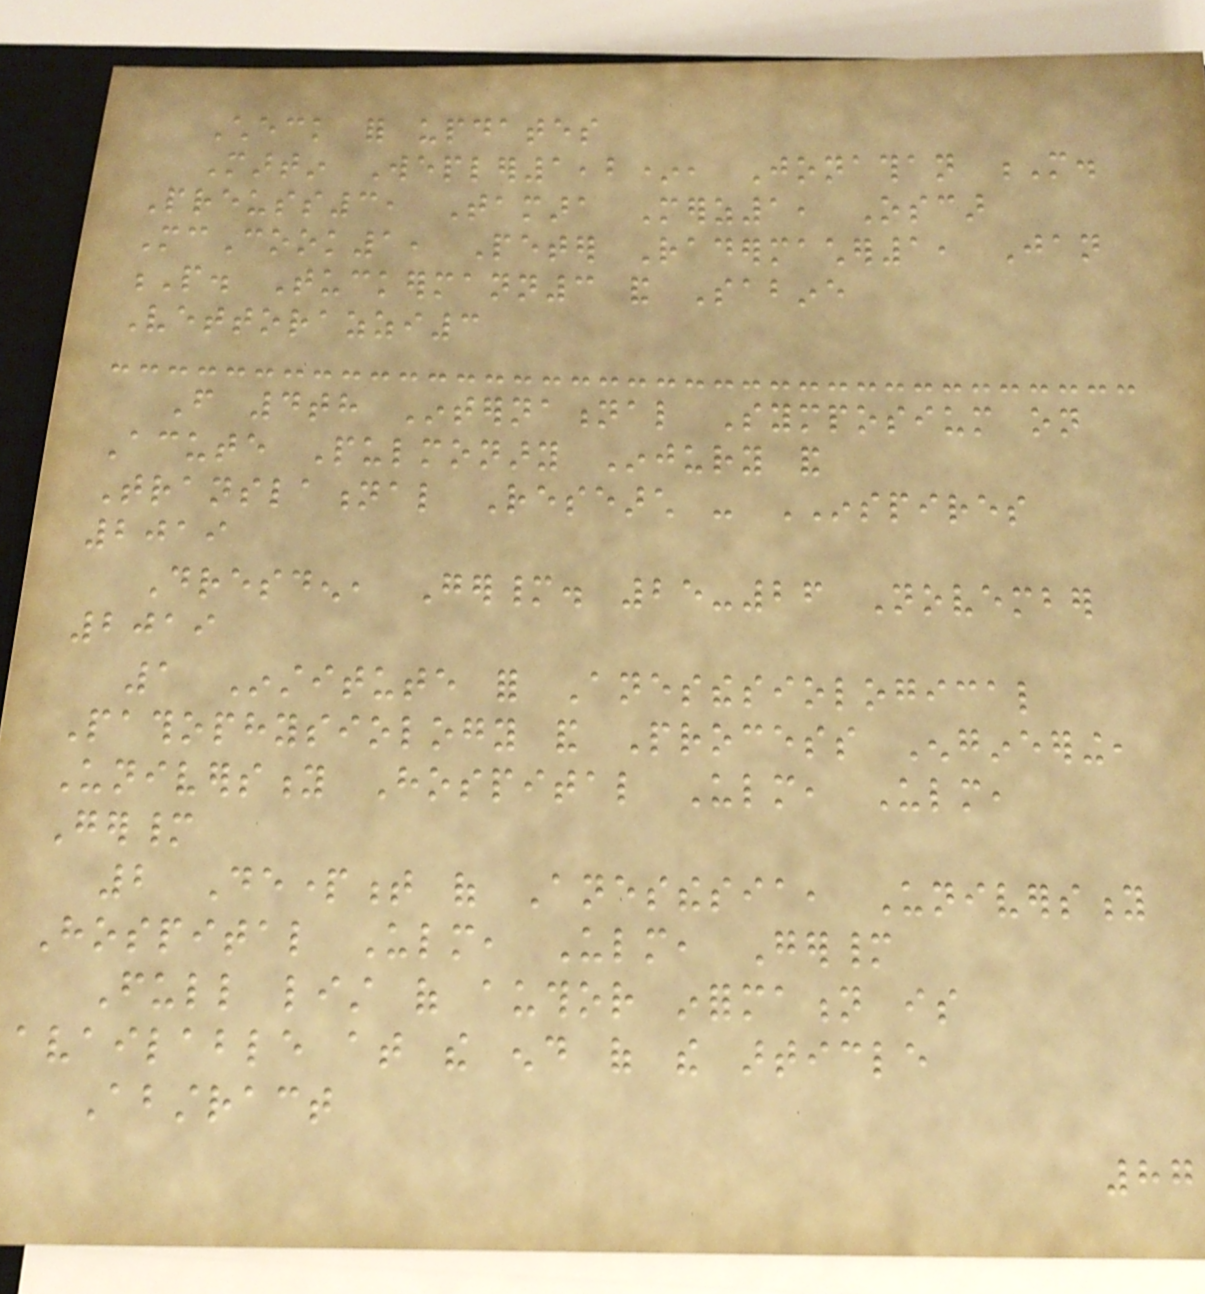Check for updates
Martin Wepler1,2*, Jonathan M.
Preuss3, Tamara Merz1, Oscar
McCook1, Peter Radermacher1, Jan
P. Tuckermann3 and Sabine
Vettorazzi3
From 4th International Symposium on
Acute Pulmonary Injury and
Translational Research - INSPIRES
2019
Dresden, Germany. 25-26 November
2019
1 Institute for Anesthesiological
Pathophysiology and Process Engineering,
University Hospital Ulm, Ulm,
Germany
2 Department of Anesthesia, University
Hospital Ulm, Ulm, Germany
Full list of author information is
available at the end of the article
Abstract
87
